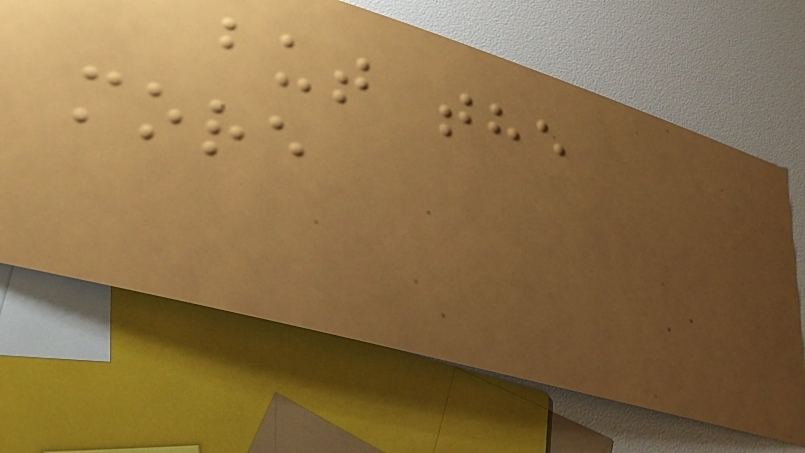but the
more
